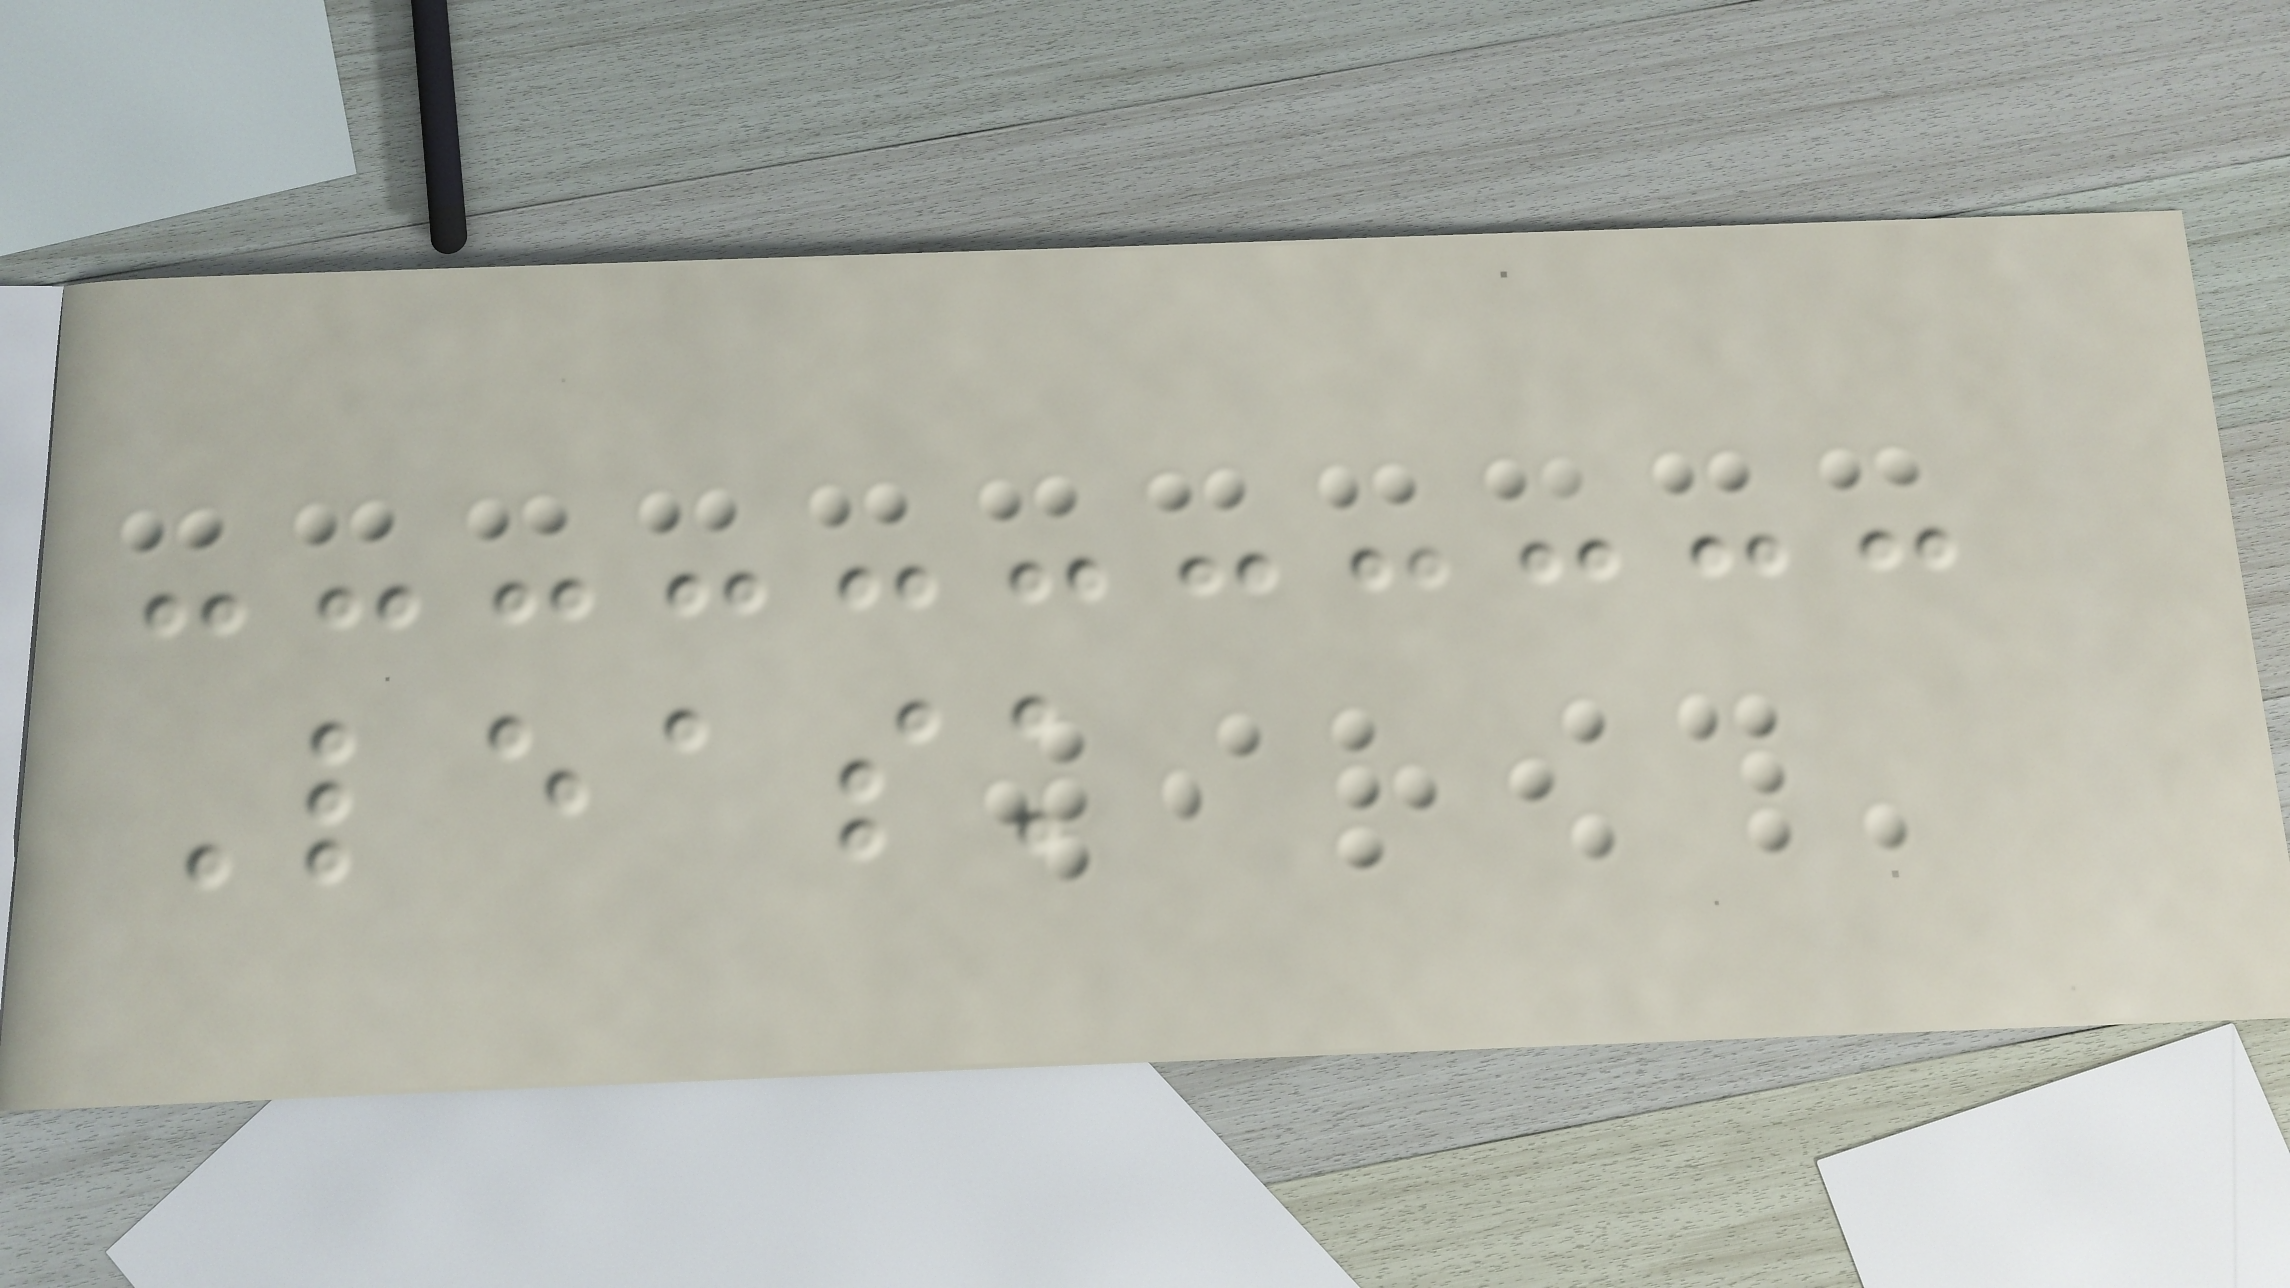Leask
